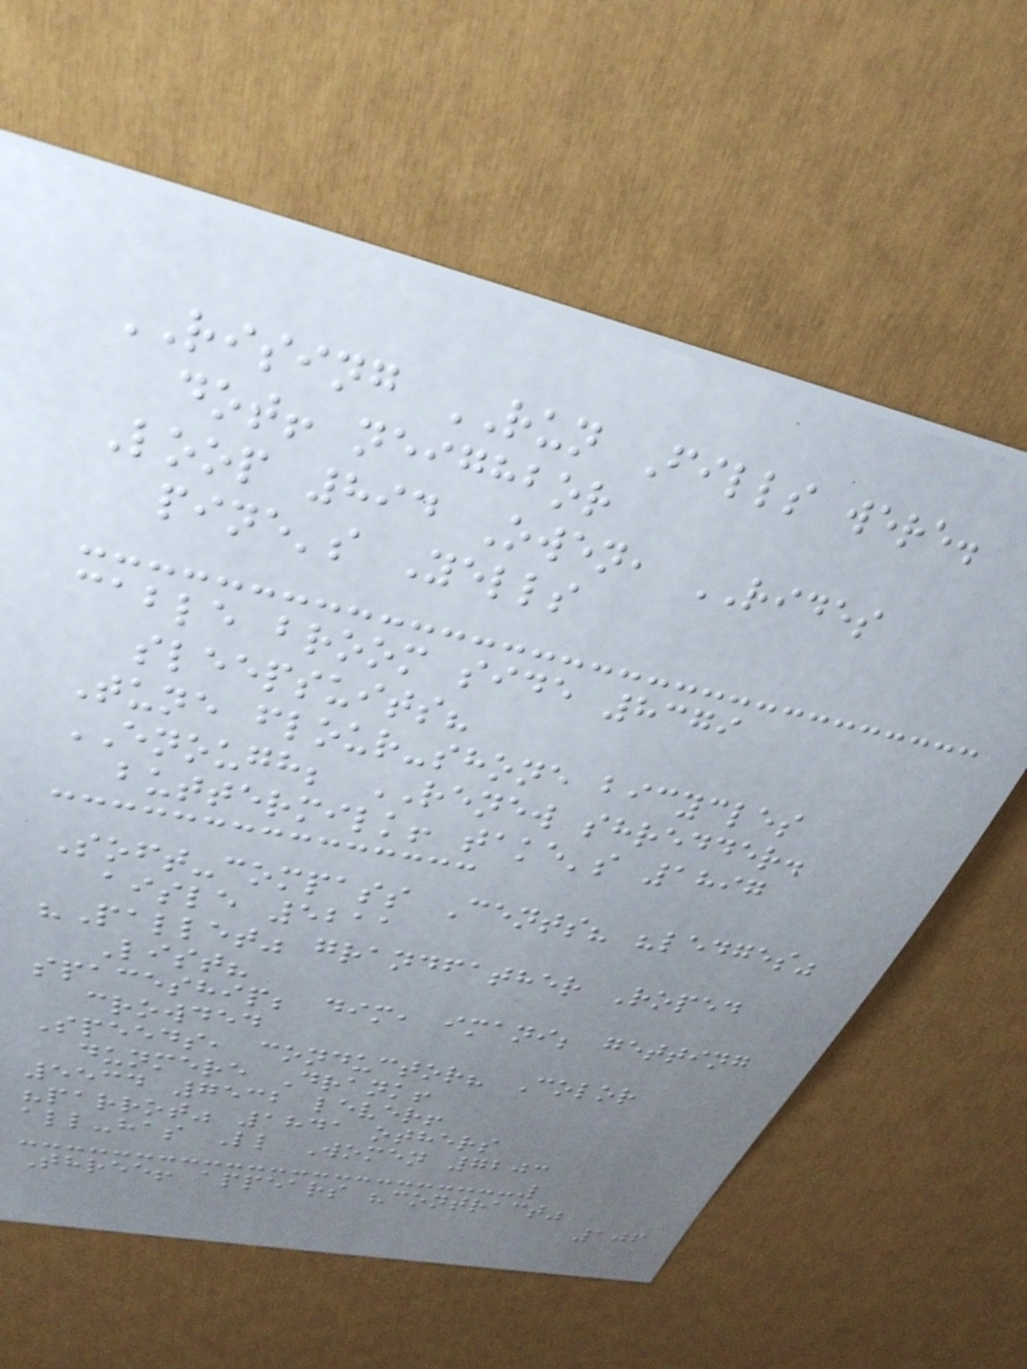RISING RUN Fills were.
dot! neighbor
Loop 894 Owen, RIDES
pine's Yells
cable broom side 8379
sleepsuits?
Tune flour-shone bicycles
ENOUGH; RENEW shredder.
buttermilk! take's 1897
Soft-compass Cents? "ledges"
aisle 5211
"Pallet" grandfather Roped
List?
spaceship; dim, imani; getting
crowded
Speeds, conductor? Color
dunmere Drank!
5534 7532 lever!
"parrot" 1841 others
all-has Ll Women 7203
Three! appears "contract"
106
